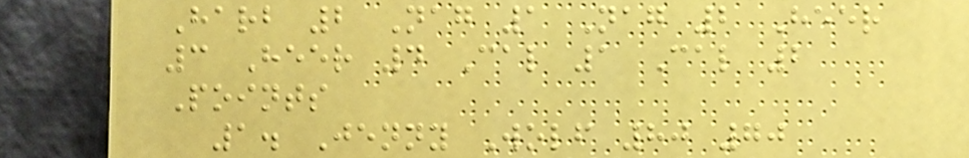Harb 2 Nag 1 Nag 2 Heer
3 Heer 4 Cal 1 Cal 2
Points
1. Jenny Wolf 80 70
